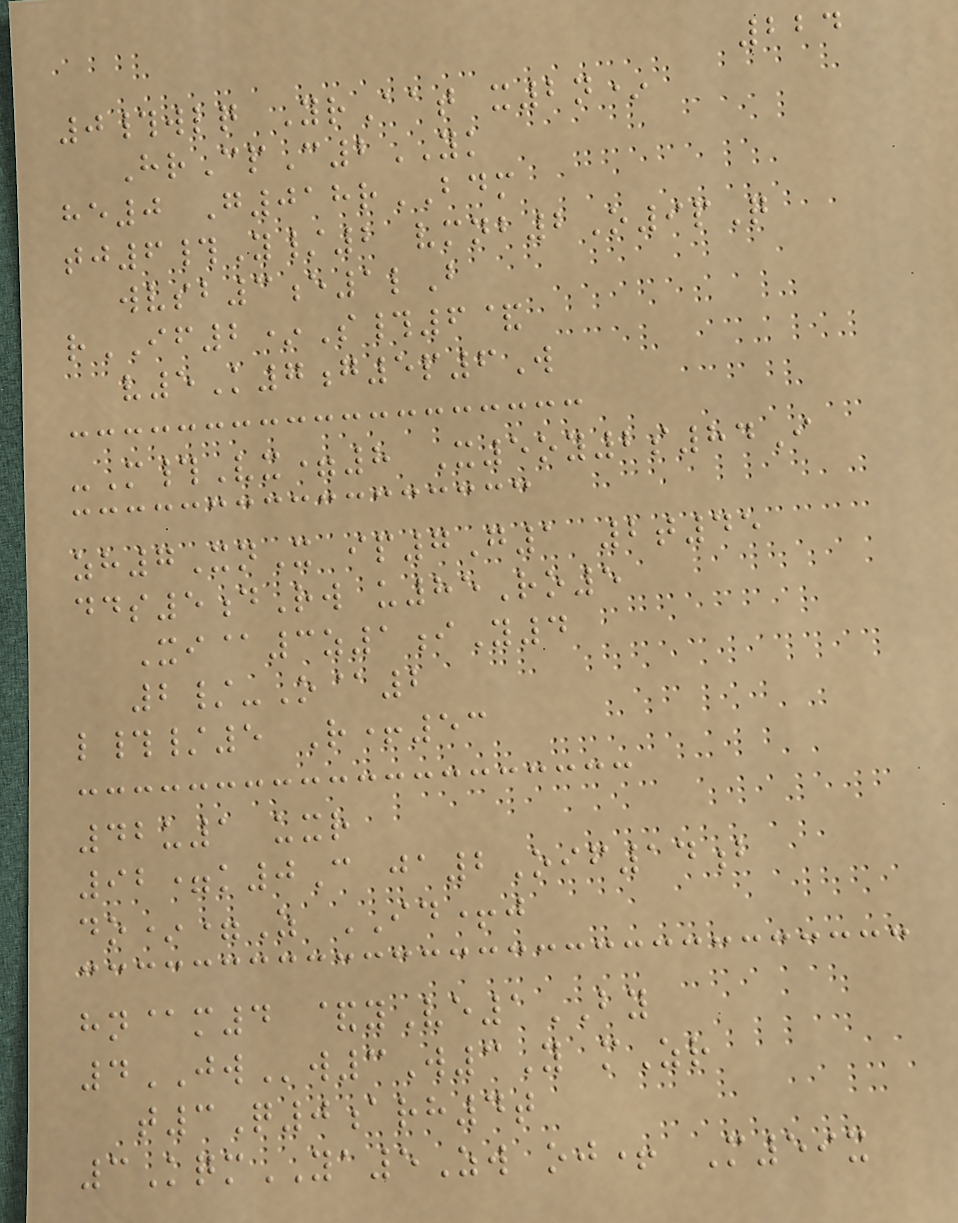224
0#wlq YrAat x2n*
HrCpC2YK
he0 G018rBDM
tj6#Y/2 vmnb2O9pQ
wvsb3e1lB
rIF2*S#6&
v5K7g5p6W
-M#Vx=8 X5oy2s84I
zh7XnX ip7G1 2t45
dds5dRw u85Ro5
Xi@3z1iY4
2/-O@2
l#/5 R+53
42u1 uxr
92=k0C ja2Oif14b
do*=Z ID+j
hn@m4 &yVe1BY
4JWw3W3Y mZr
t3Q0arh4t
3KqmYA5Zw oj+ M59x
